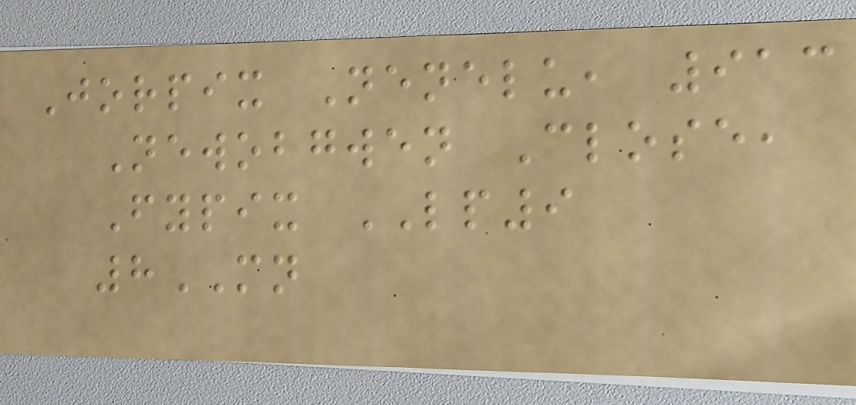Jorpix Nenelu, 913
Newobgwen Close,
Fypix LP9
8MN
